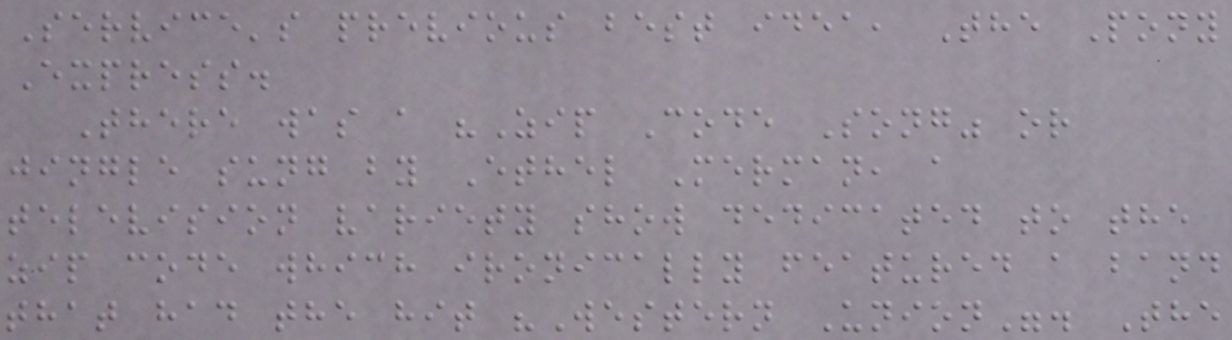Service's previous best idea, The Pony
Express.
There was a "Zip Code Song" or
jingle sung by Ethel Merman, a
television variety show dedicated to the
zip code which ironically featured a band
that had the hit "Western Union". The
